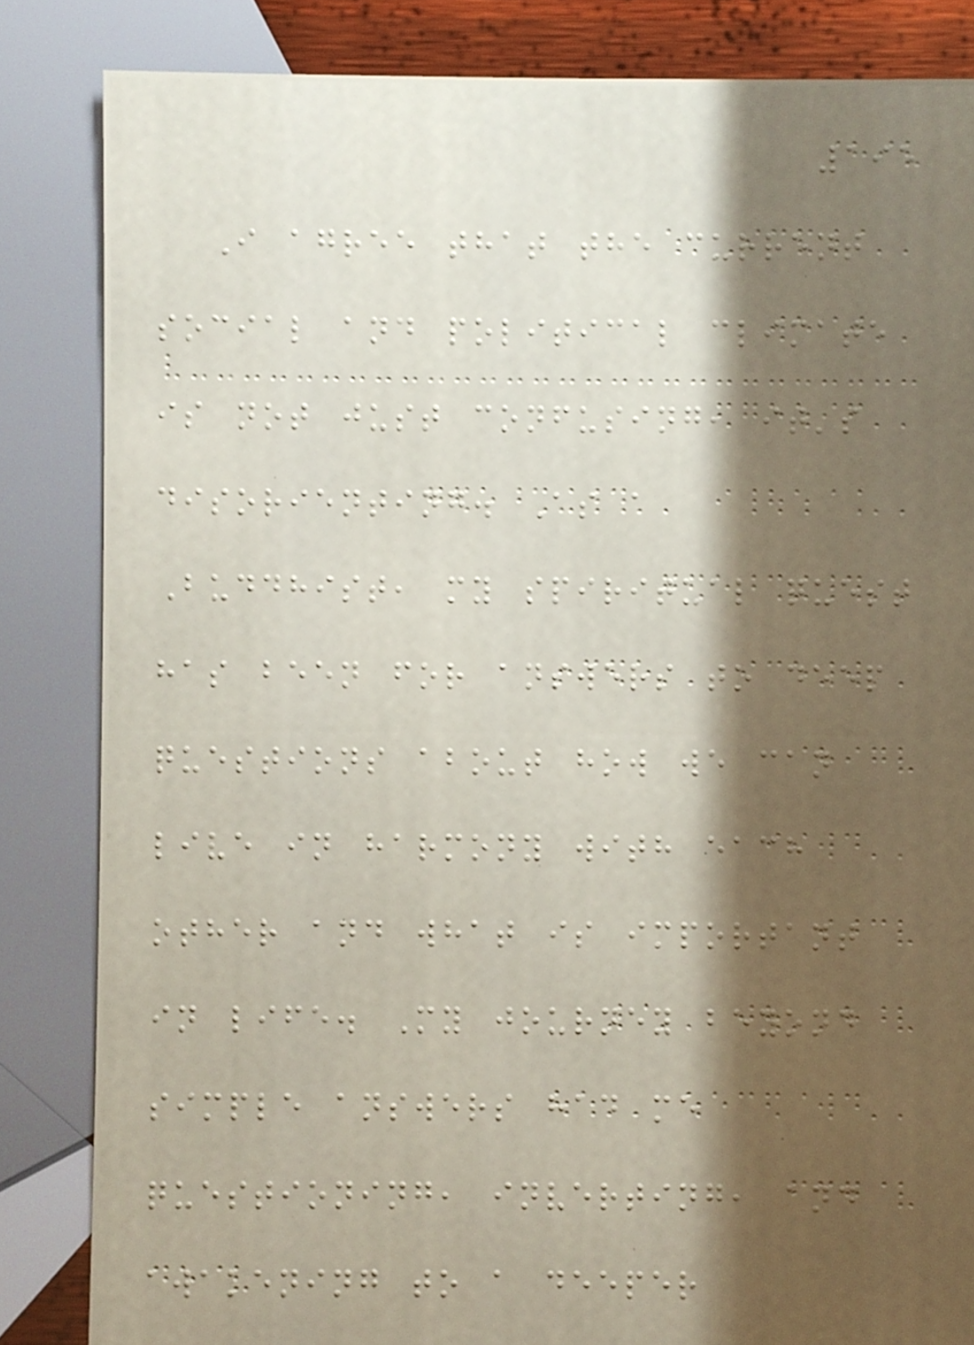195
I agree that the current
social and political climate
is not just confusing, it's
disorienting. As a
Buddhist, my spiritual quest
has been for answers to deep
questions about how we can
live in harmony with each
other and what is important
in life. My journey beyond
simple answers had me
questioning, inverting, and
awakening to a deeper
